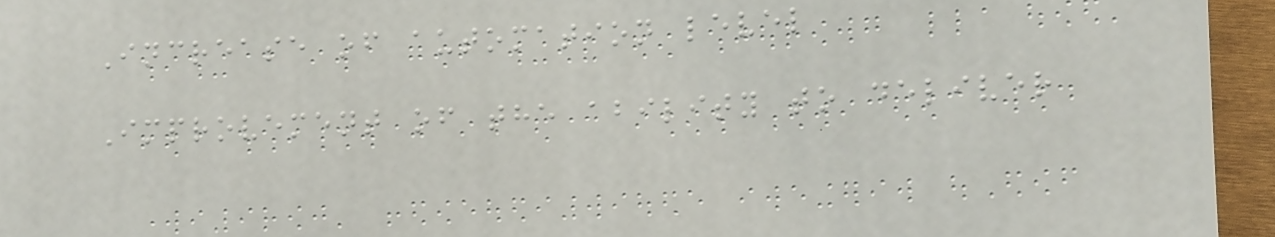Increase of automation level
Improvement of the ability to deliver
